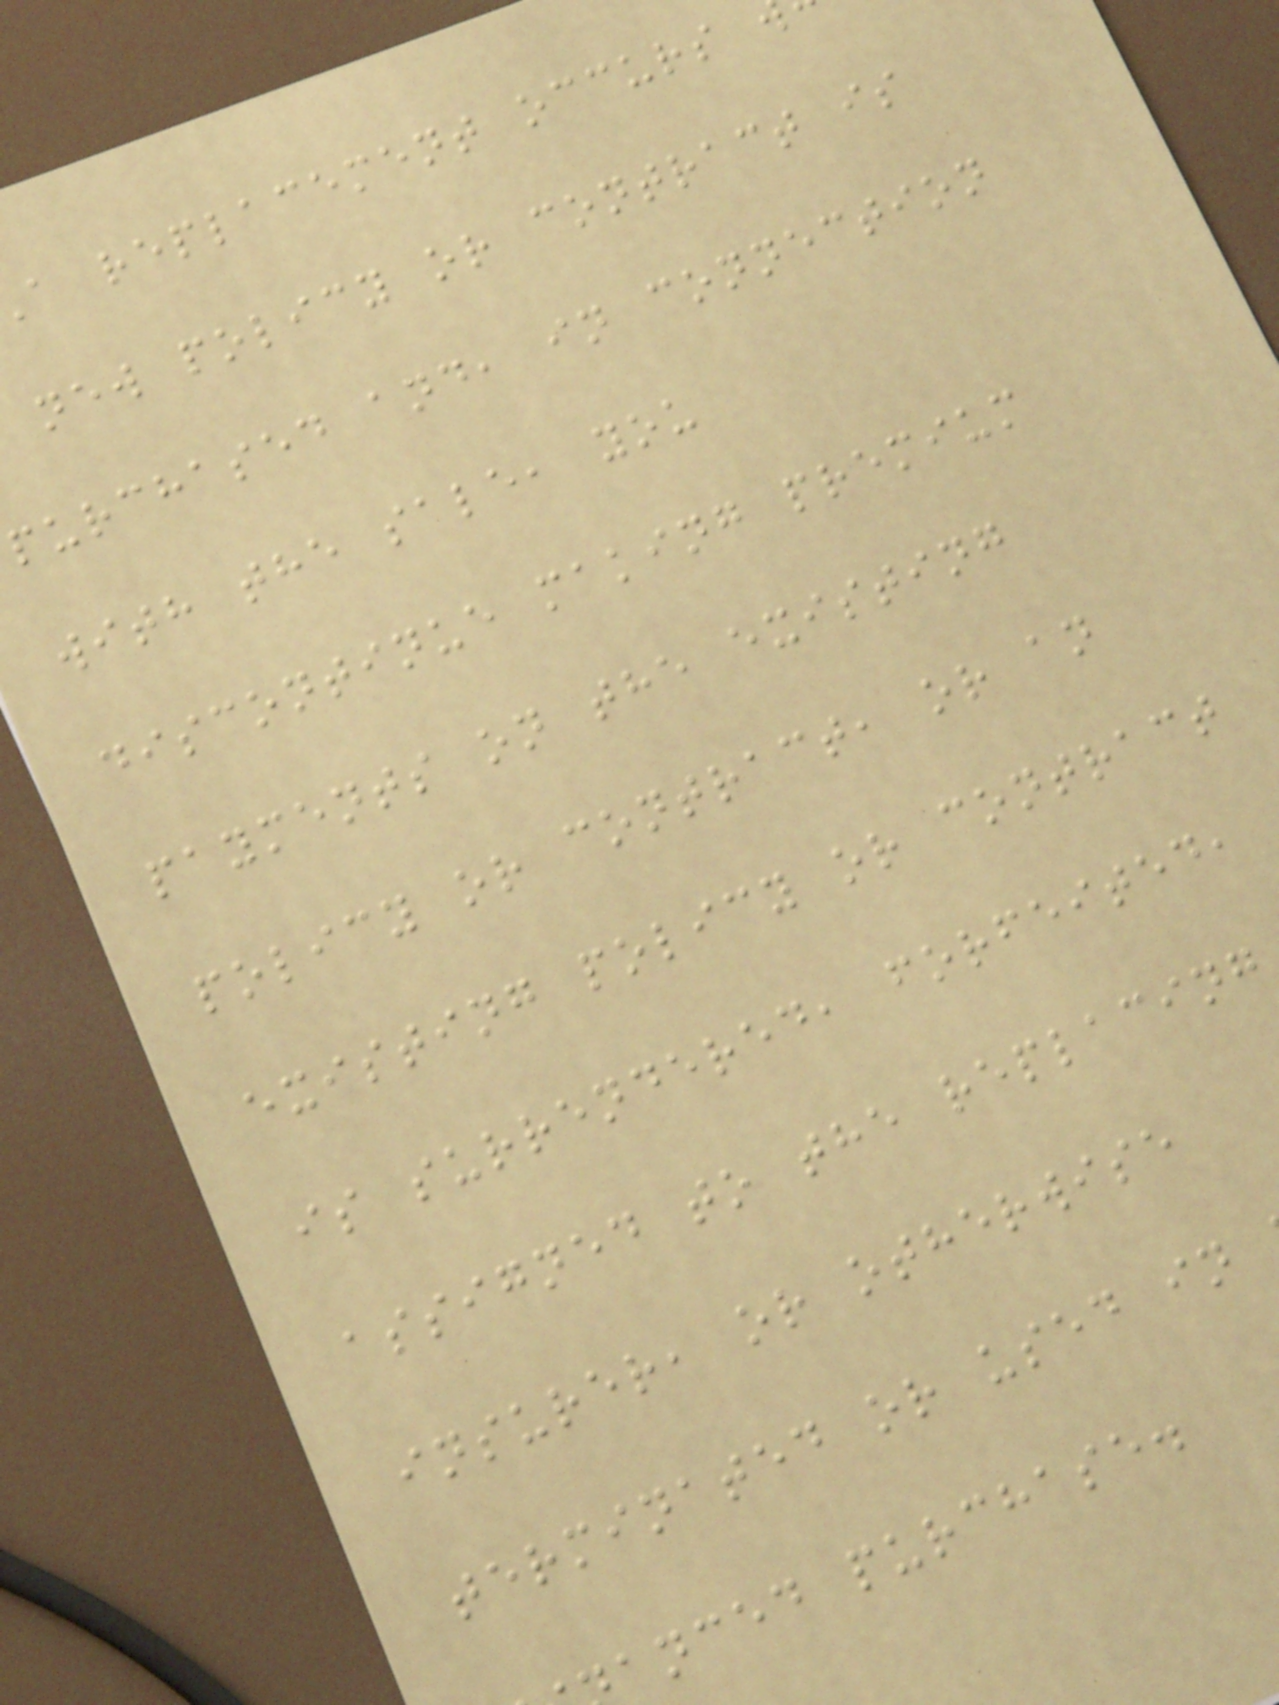a replacement occurs
new policy or contract is
purchased and, in connection
with the sale, you
discontinue making premium
payments on the existing
policy or contract, or an
existing policy or contract
is surrendered, forfeited,
assigned to the replacing
insurer, or otherwise
terminated or used in
anced purchase.
